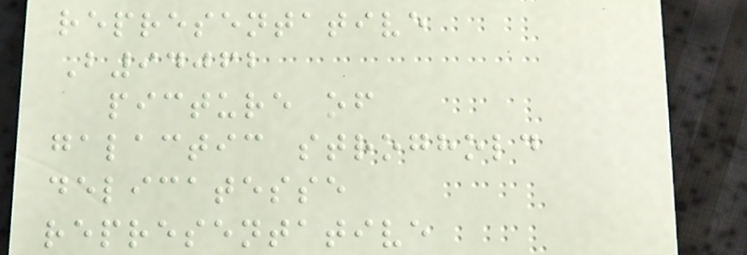representative
B94062
picture of
galactic stroghold
delicatesse
representative
